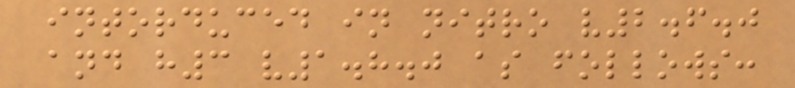intorduced in nitro v2.6.0
and h3 v1.8.0 as follows:
